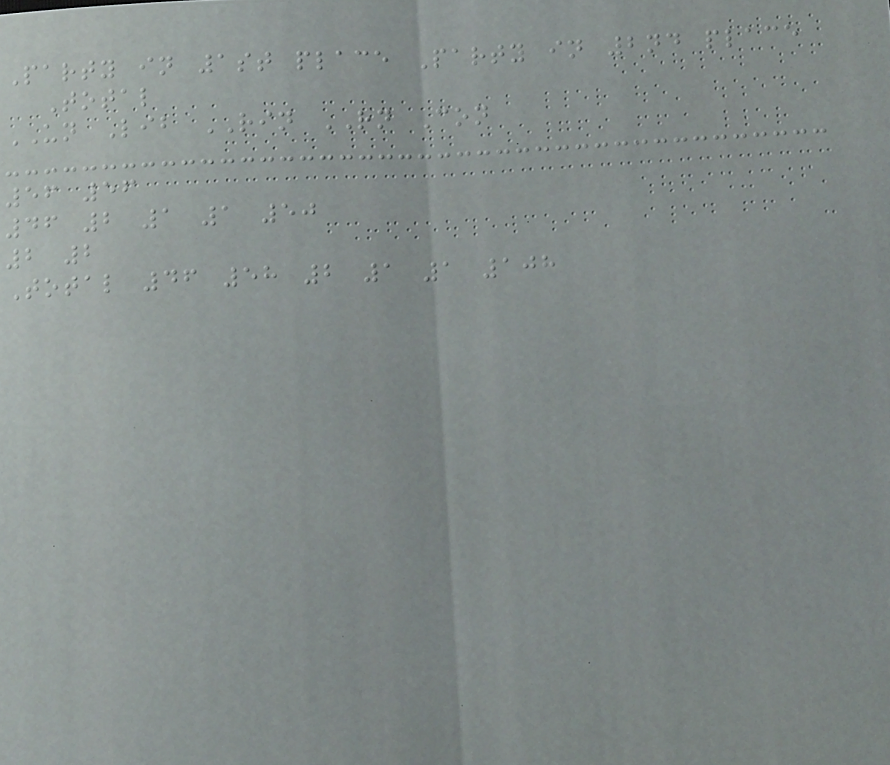Party in 1st place Party in 2nd place
Total
UN Lib RIN RN Con
56 56
46 2 1 1 50
2 2
Total 46 58 2 1 1 108
